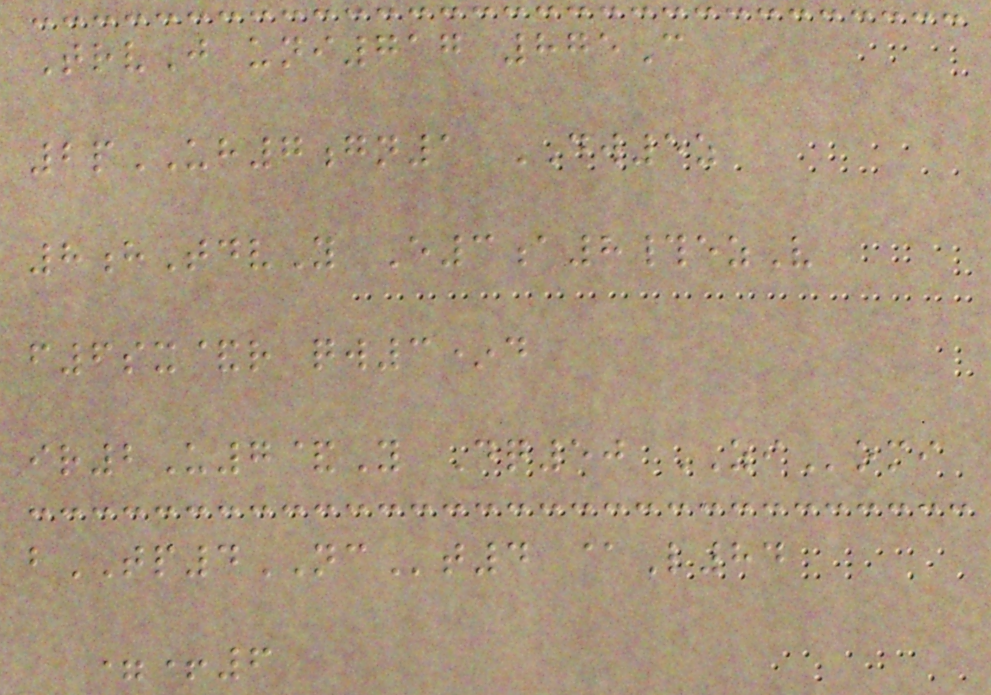TrvJ uni717 875C
2pUH7gn1 DW5z
8hTdvY E3a8#ezV
f6sx&r qw3*d
ir2U7&Y Dq50 ZIomi
bTP4NCt4 @L84
=+6
